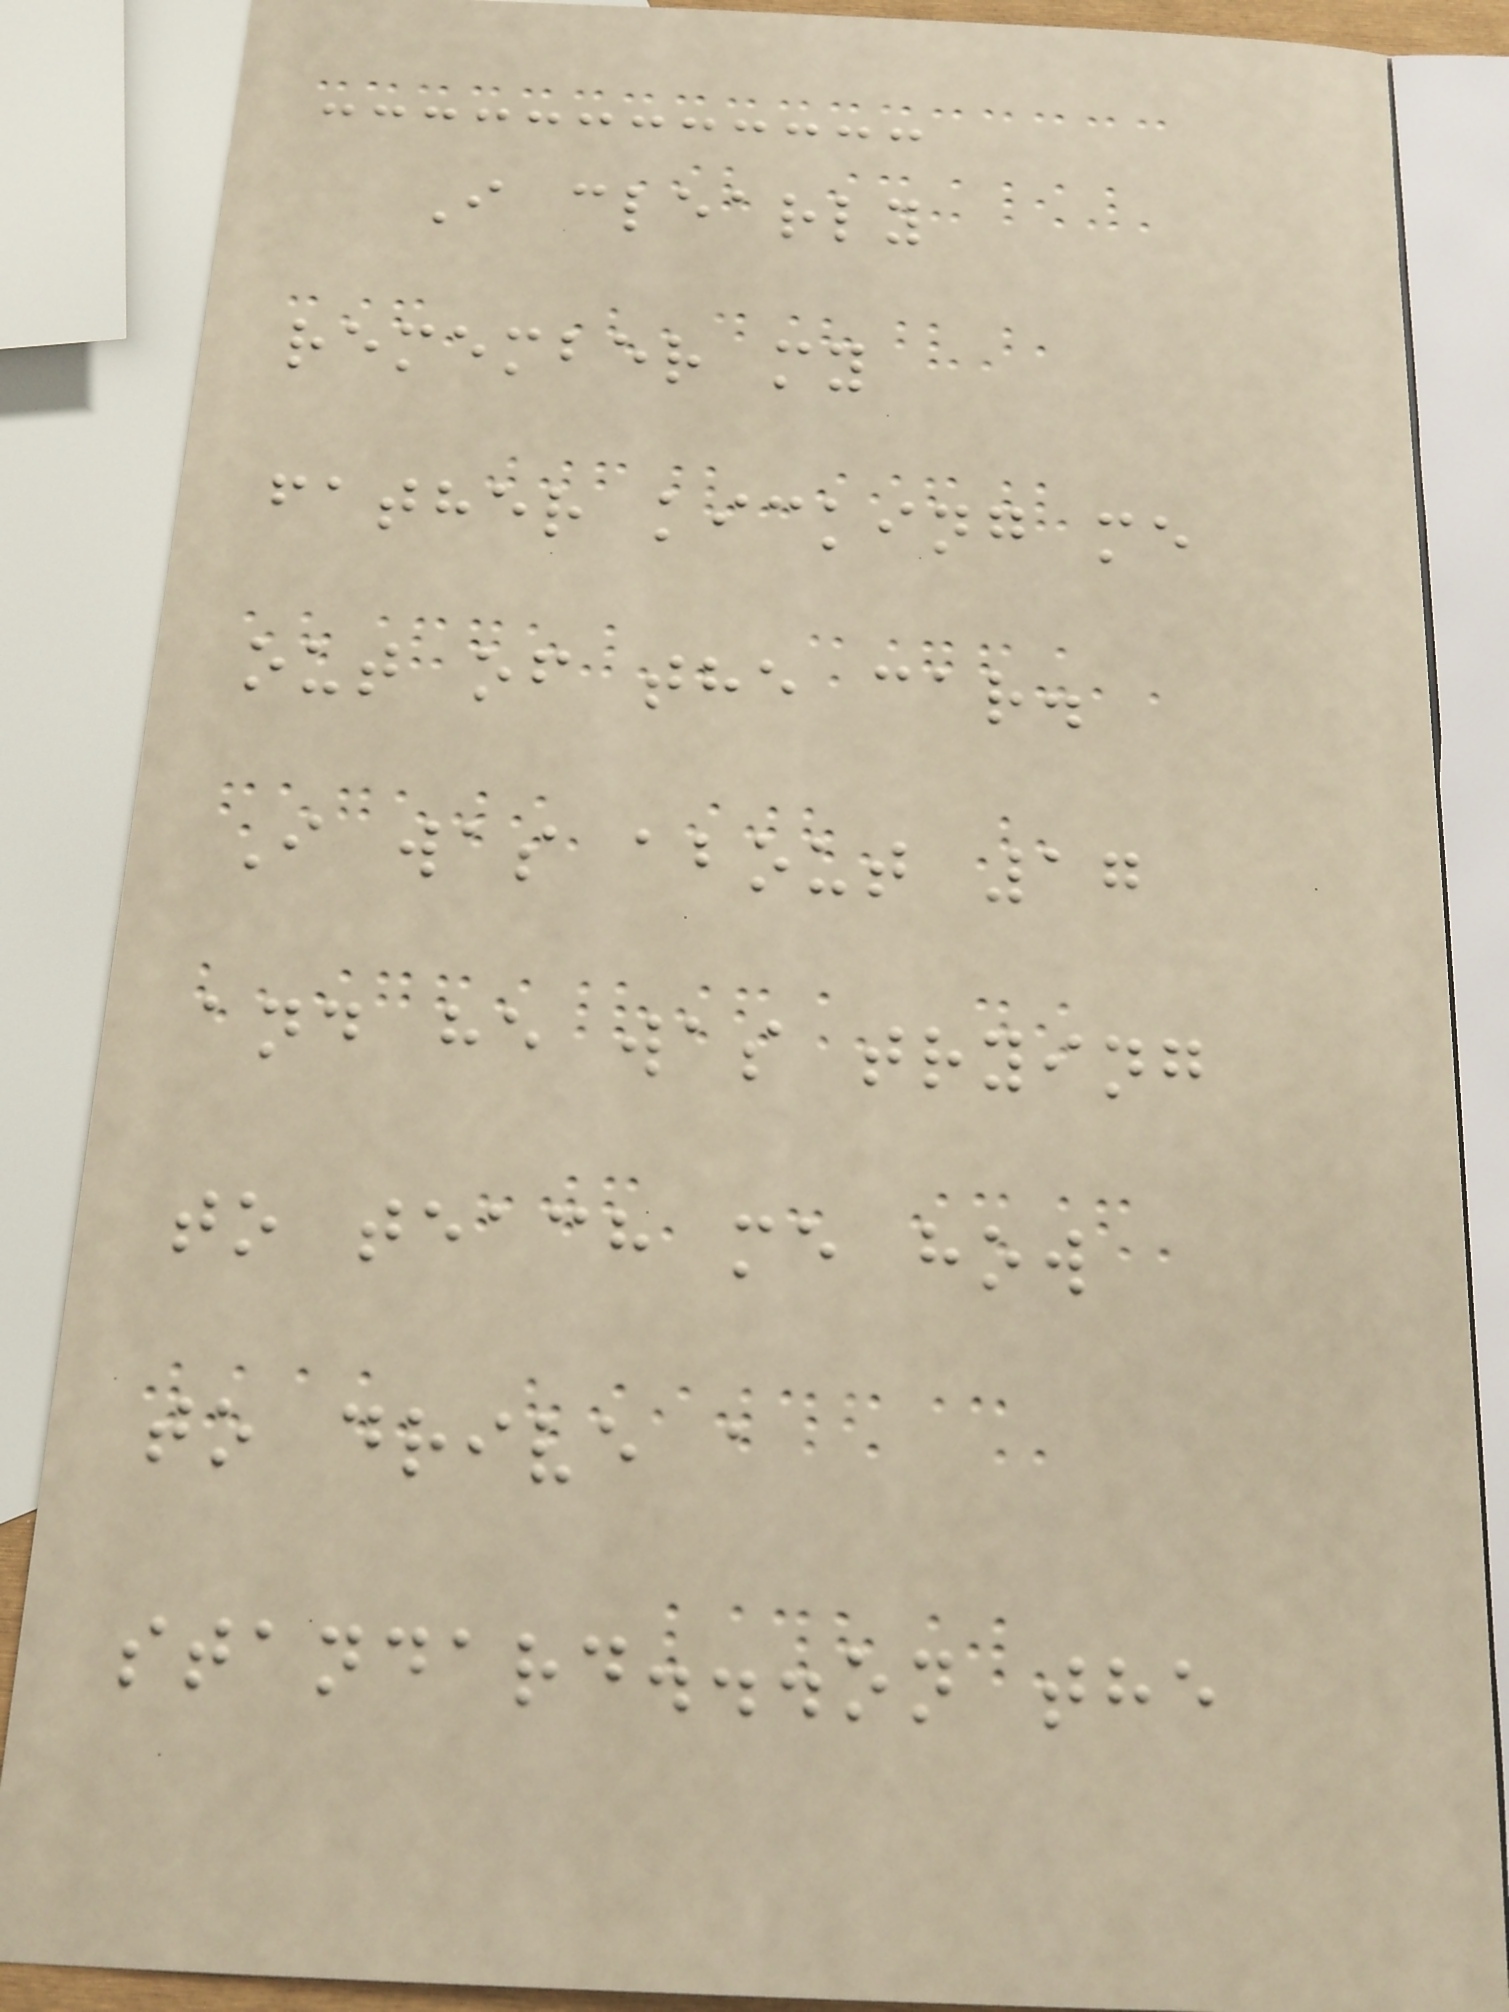I clearly
remember my
father kicking me
out of the car.
I was about 17
and he was trying
to teach me how
to drive a
standard...on the
